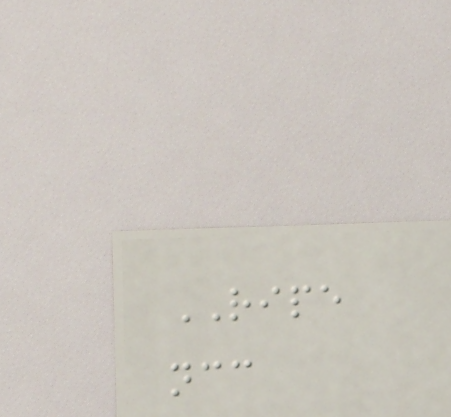RIPE
ncc
